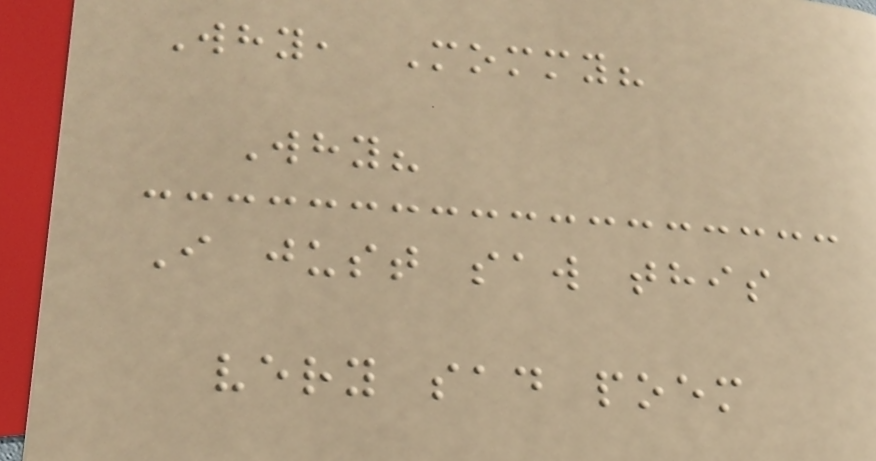Why, Mommy?
Why?
I just saw this
very sad poem
